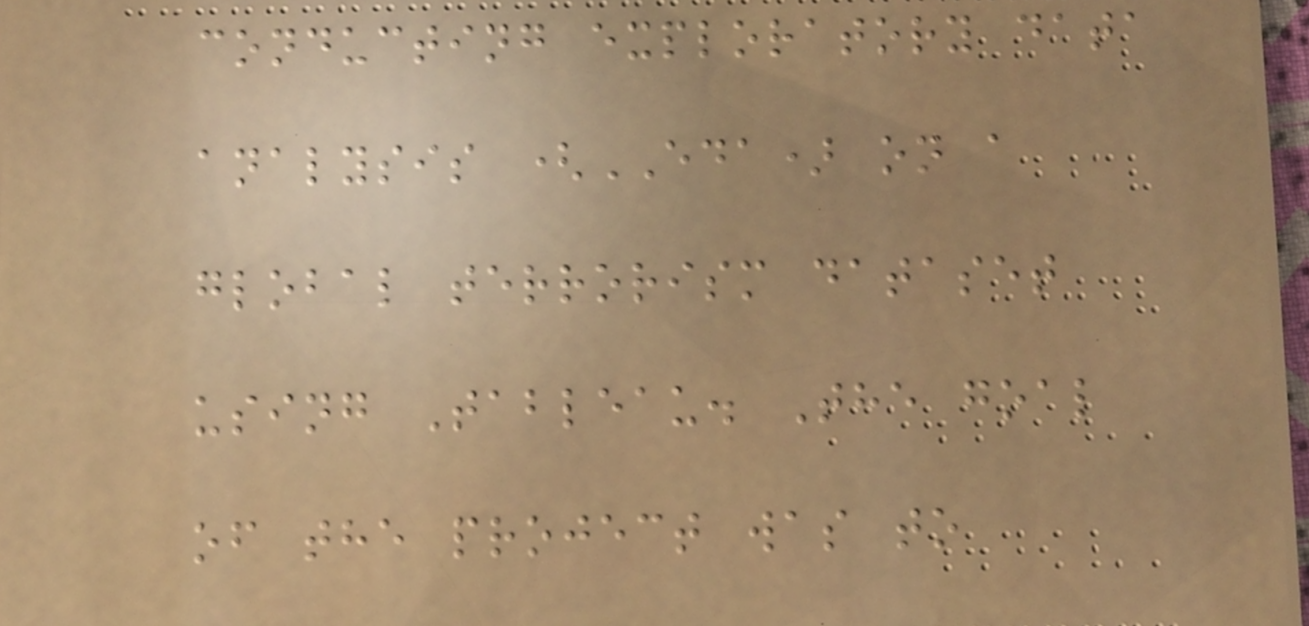conducting exploratory data
analysis (EDA) on a
global terrorism dataset
using Tableau. The goal
of the project was to
